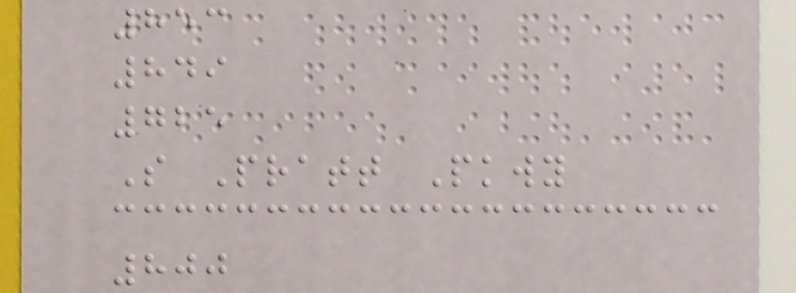853
849
725
S Pratt Pkwy
800
